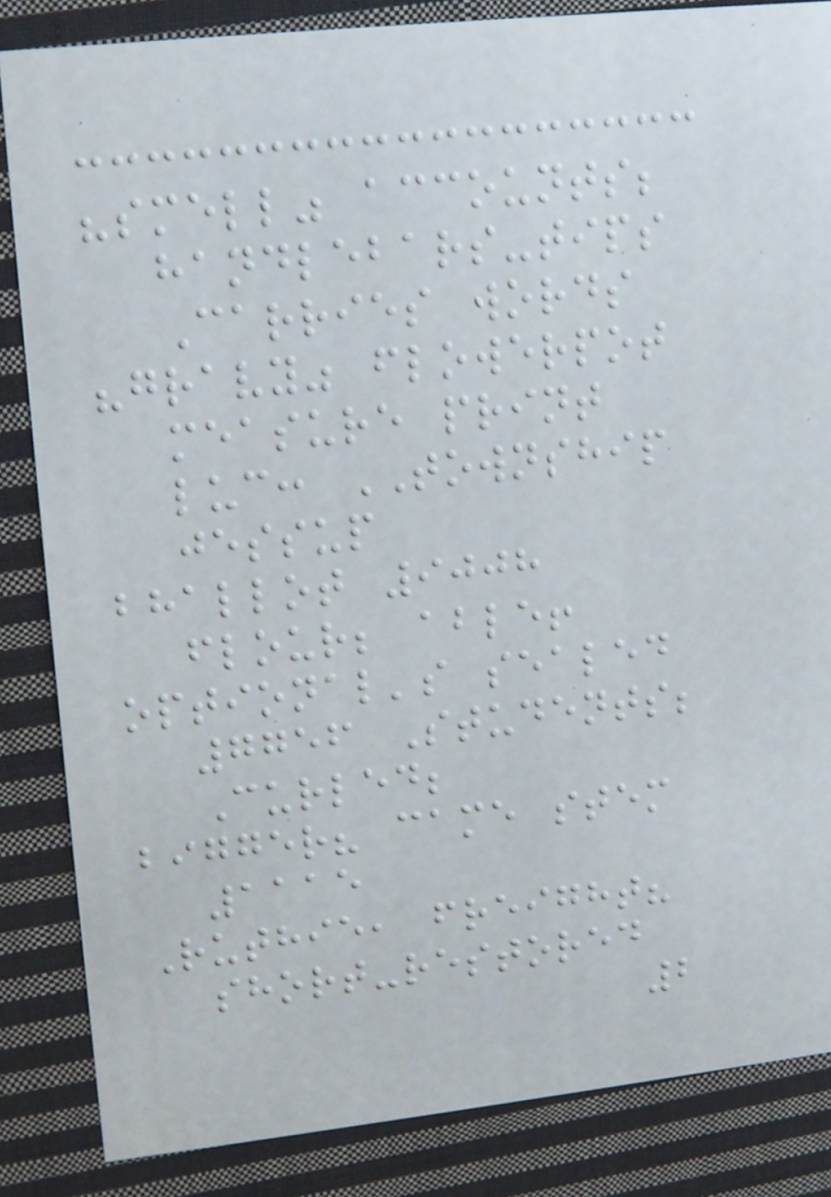"smell" accounts;
handlebars-tips
Carries words
"gravy" flowerpot
measure print
luc: TOWNSHIP
jessup
bhallot 9008
flour; able!
optional's sealed
7756 Students;
Curled;
bigger? came stem
1115
Ruthie, freight?
short-restored
2
